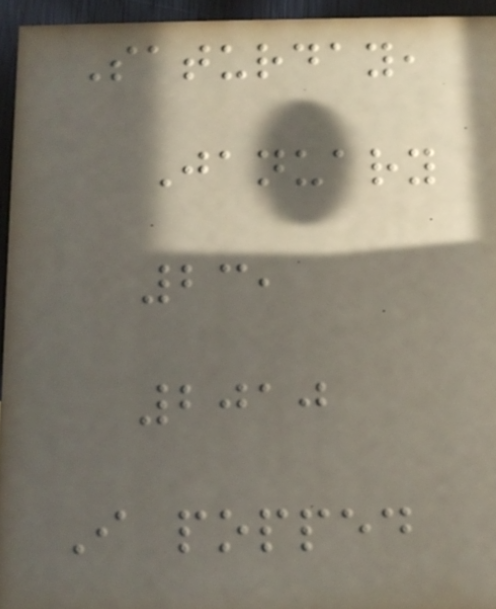Saturday,
January
23,
2010
I popped
